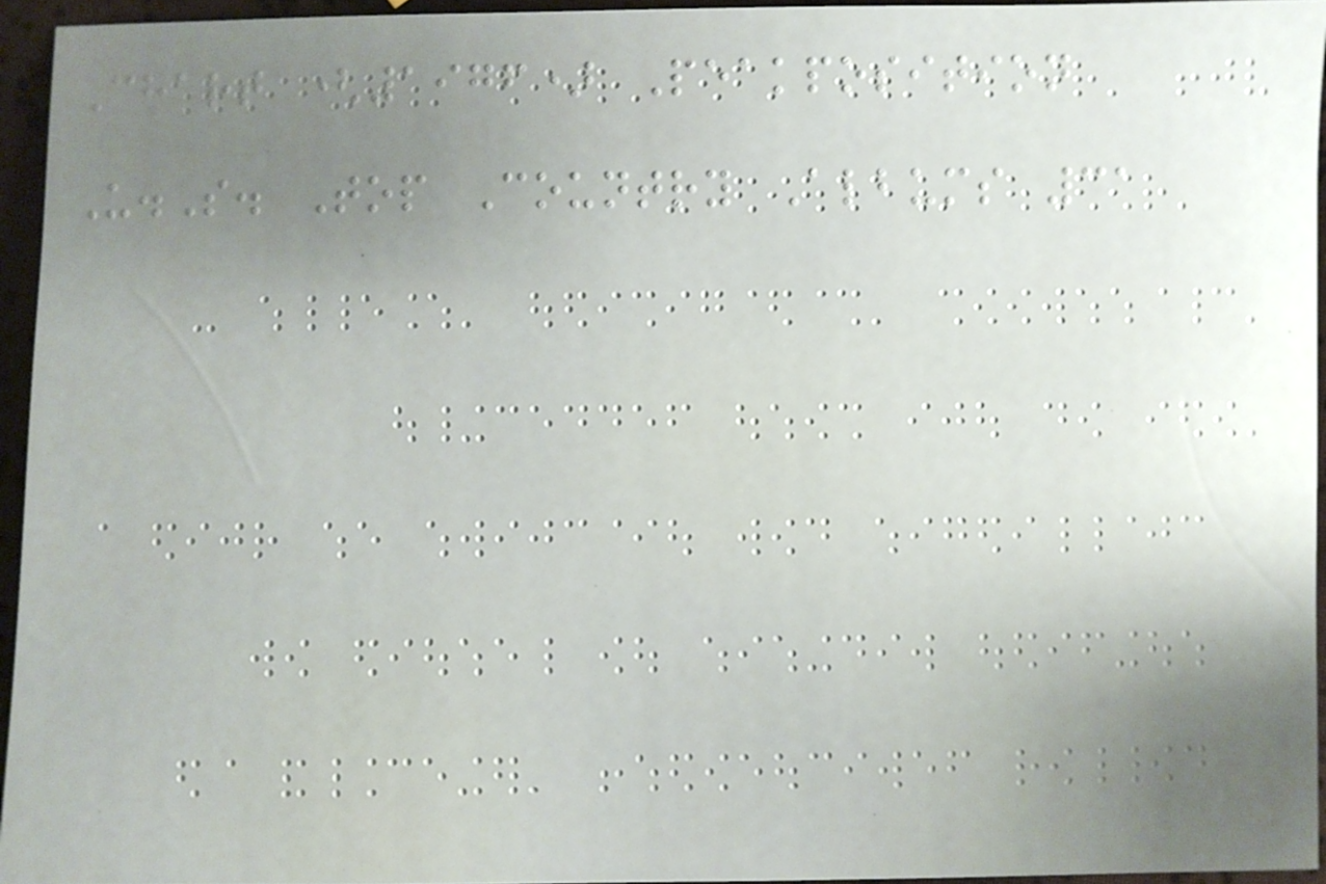Chart (1976) Peakposition
U.S. Top Country Albums 31
